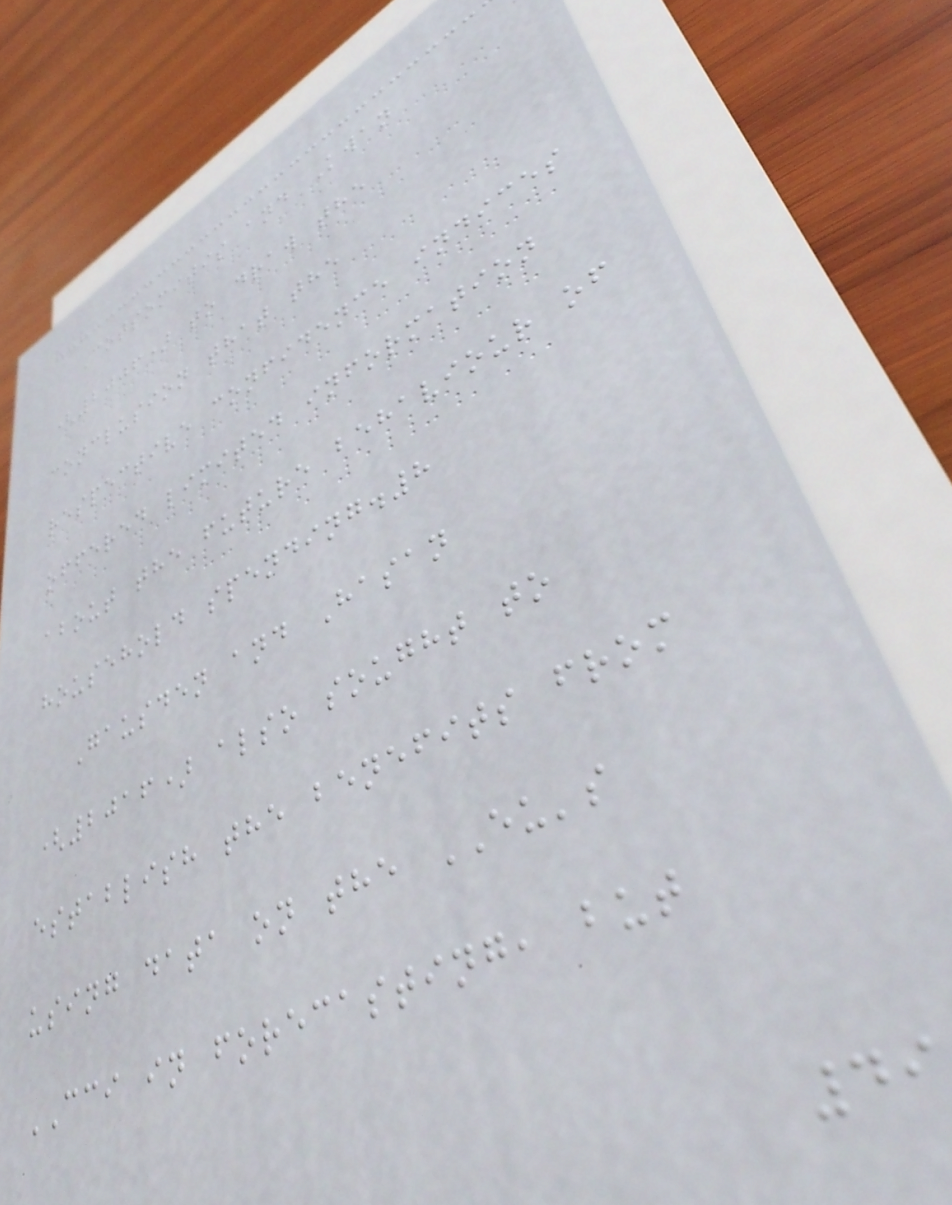Cotsomitis and Kwan
(2006) to draw the
conclusion that the
respective confidence indices
offered limited information
about the future behaviour of
household spending.8
Gausden and Hasan
(2016) also sought to
establish the benefits from
using data on the EU's
CCI in forecasting, but
49
